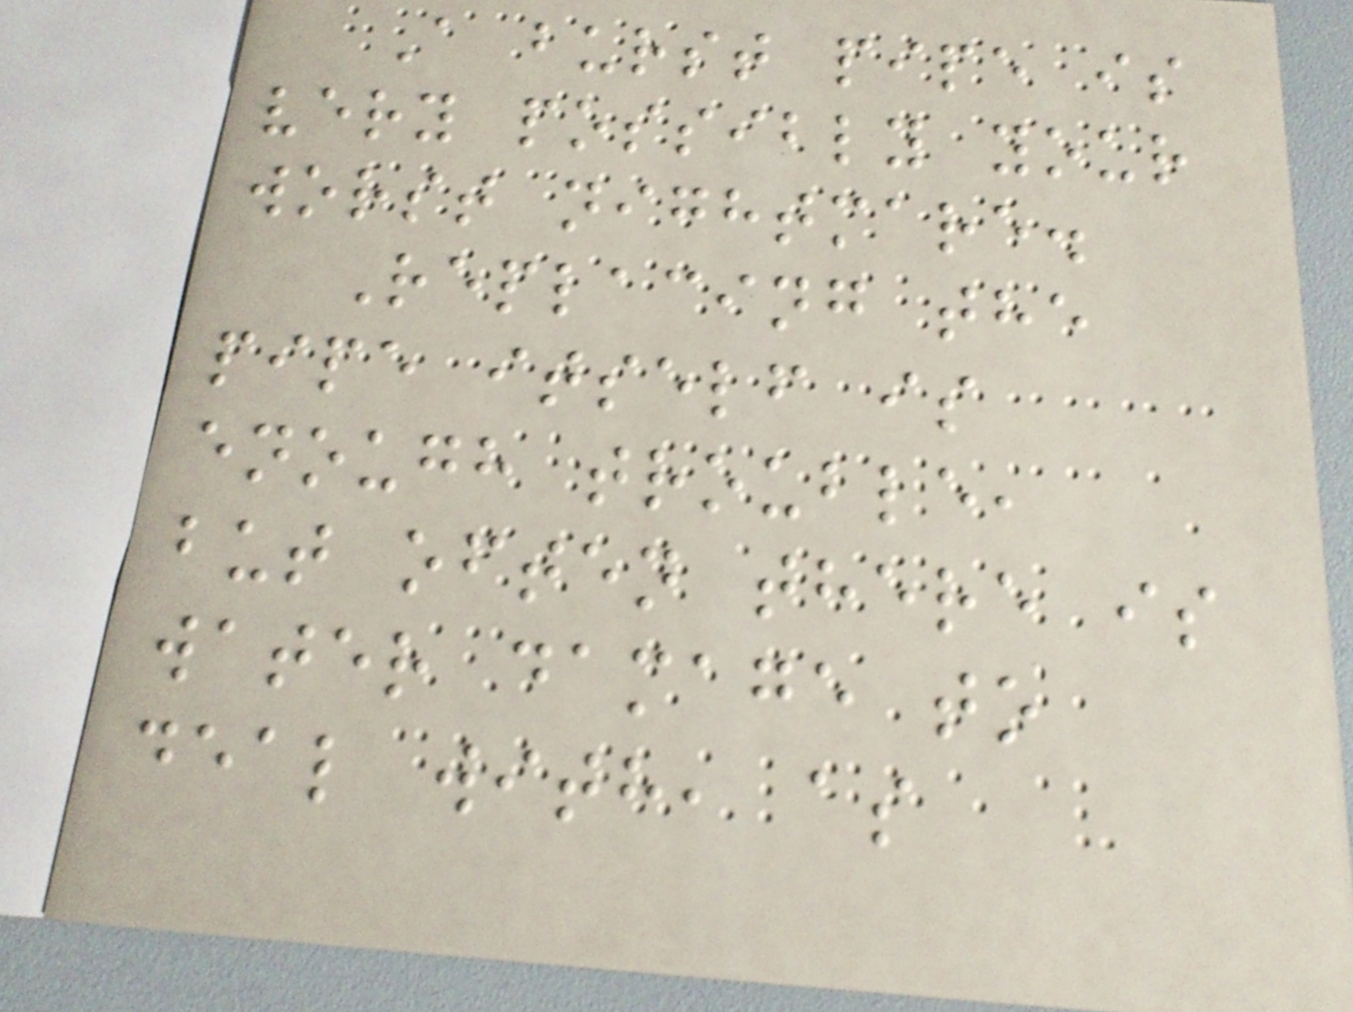A burst pipe is
very possibly your
worst nightmare.
Replacing the
pipe itself is
enough trouble,
but often there is
water damage to
deal with, as
